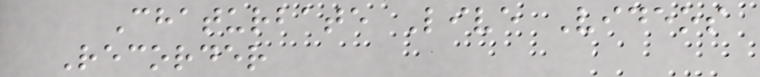Chaturbate Live Videos
Recorder
